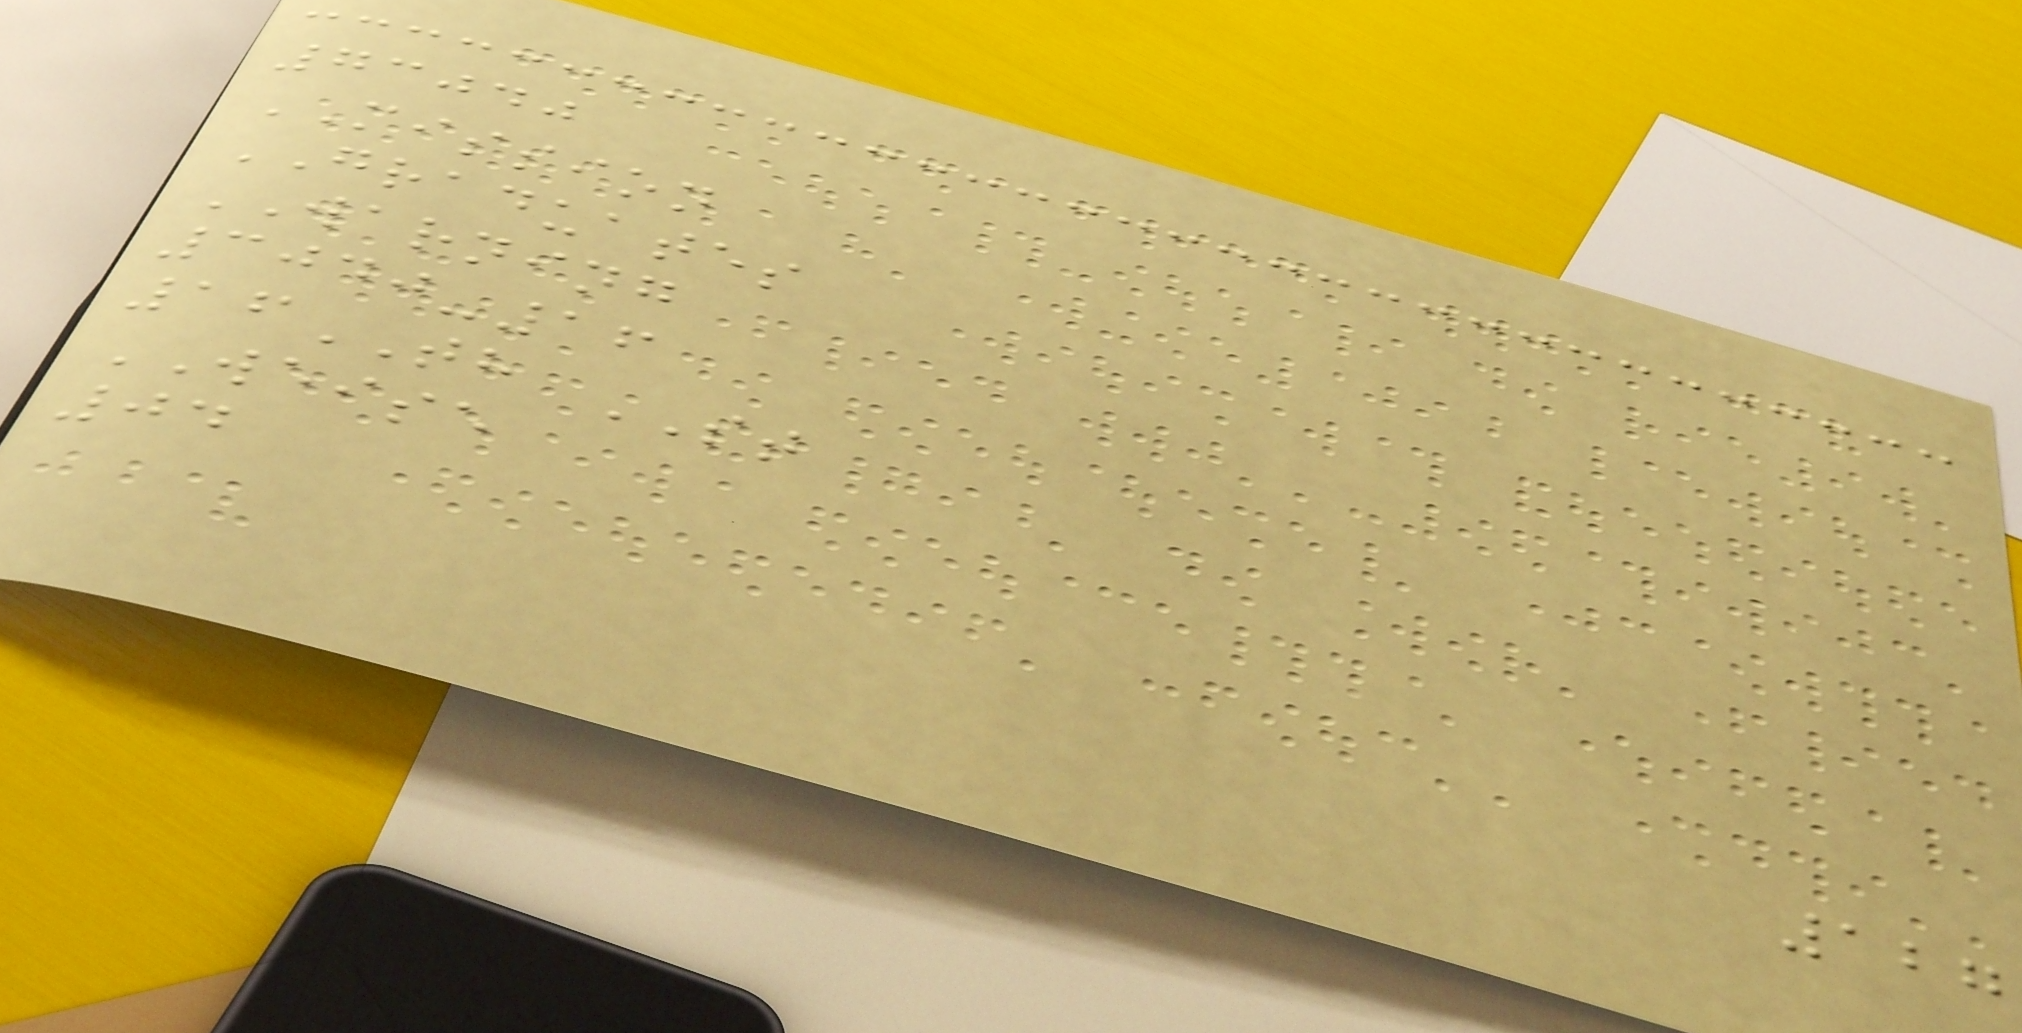73040
MISSION
GRADUATES
WARNING
3040-16
16TH ST
WEISE
04
127
